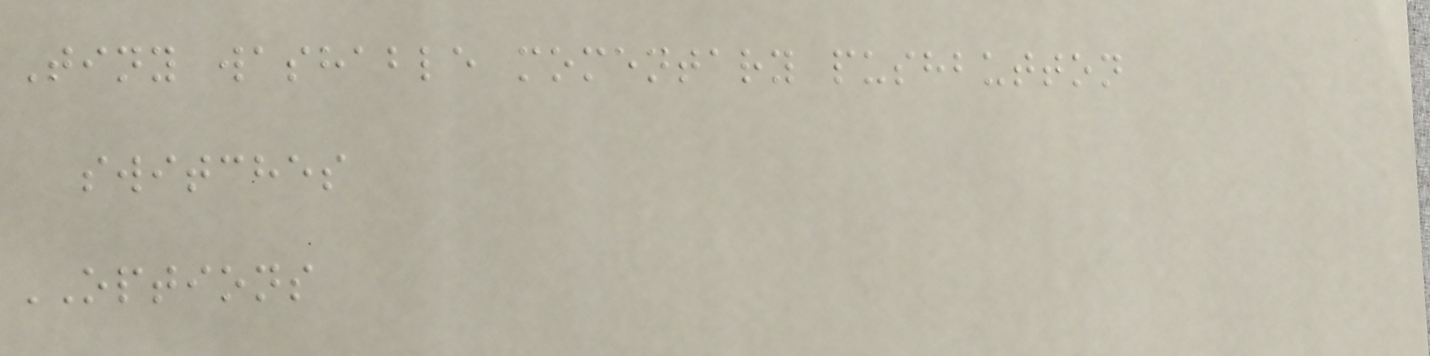Tiny washable momentary pushbutton
switches
OPTIONS
